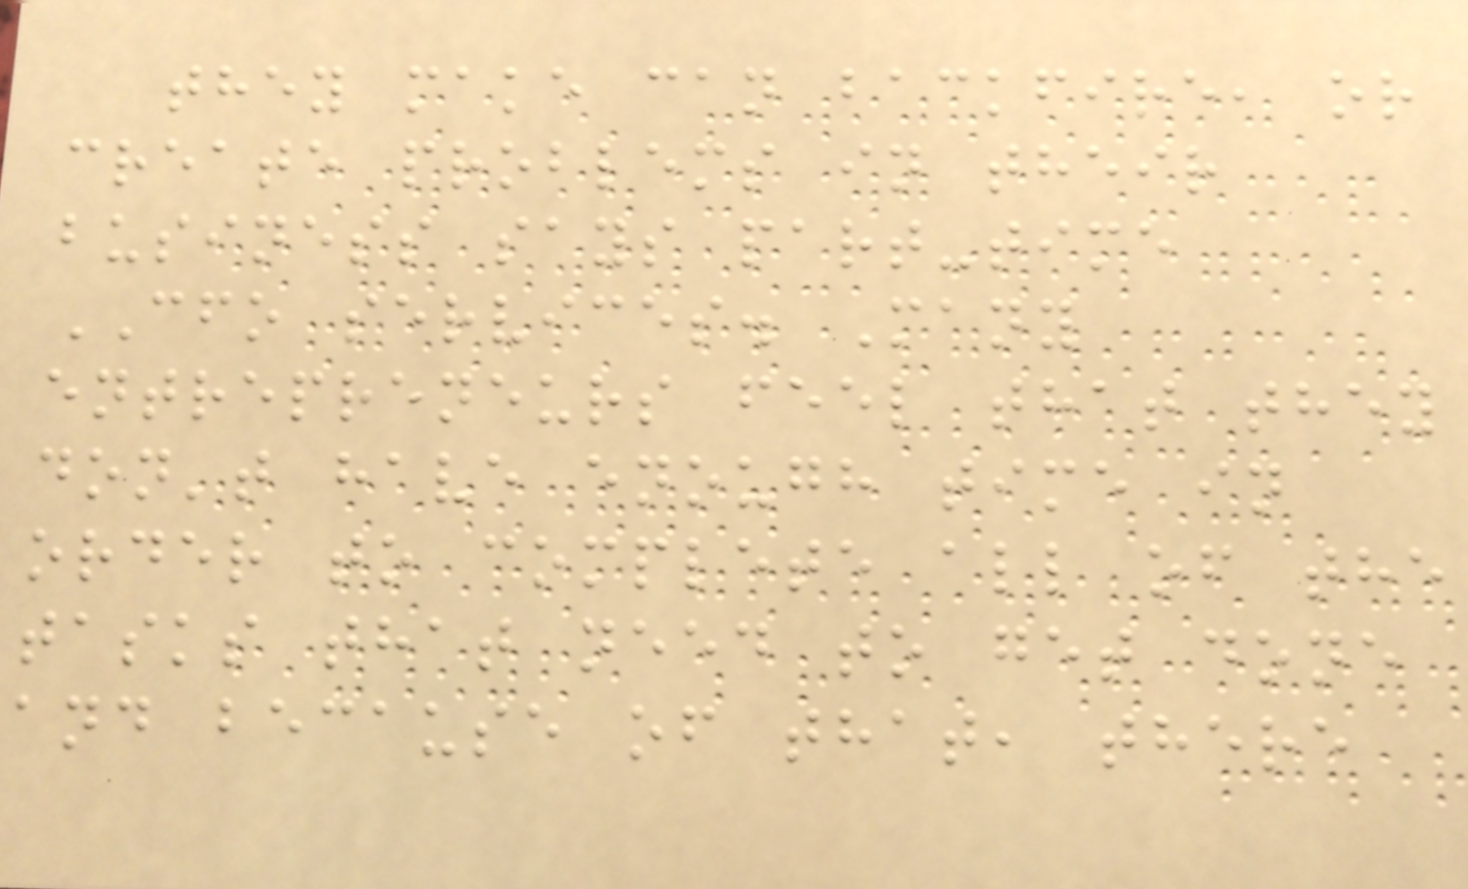they make can backfire, or
create problems in their
business says part-time
CFO services. Many
entrepreneurs feel that they
don't have enough time in
order to complete all of the
tasks that need to get done
and because of that, there
